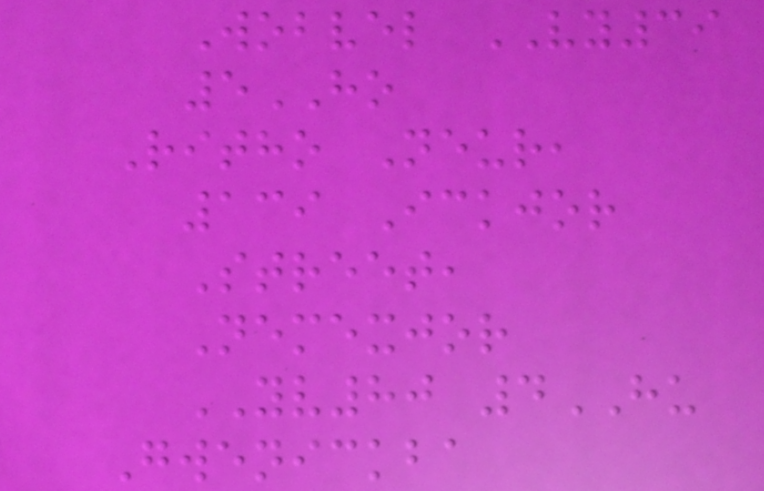Wobvel VY39
5HO
Ritho Neur,
139 Ickjor
Street,
Nemexjor
YV80 4HU
Gwenickba
